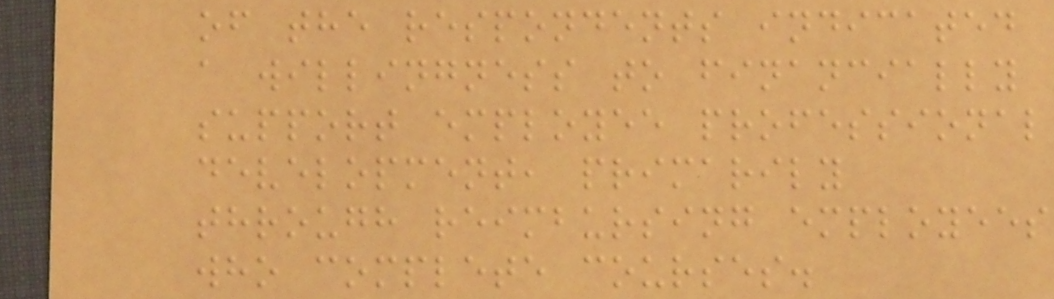of the respondents indicated
a willingness to financially
support employee professional
development, primarily
through reimbursing employees
who complete courses.
